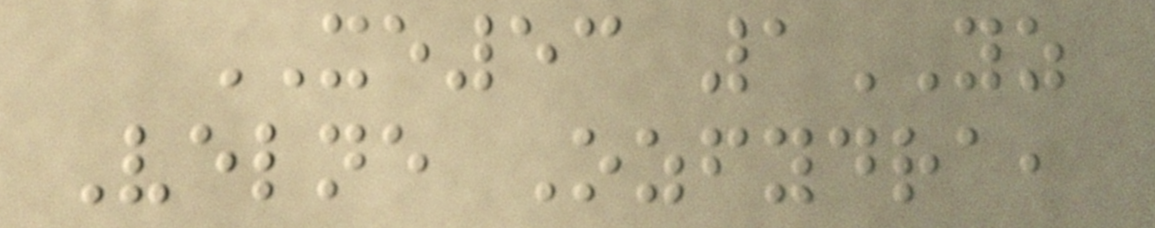XE53 1YZ
Velne Ozfydra,
